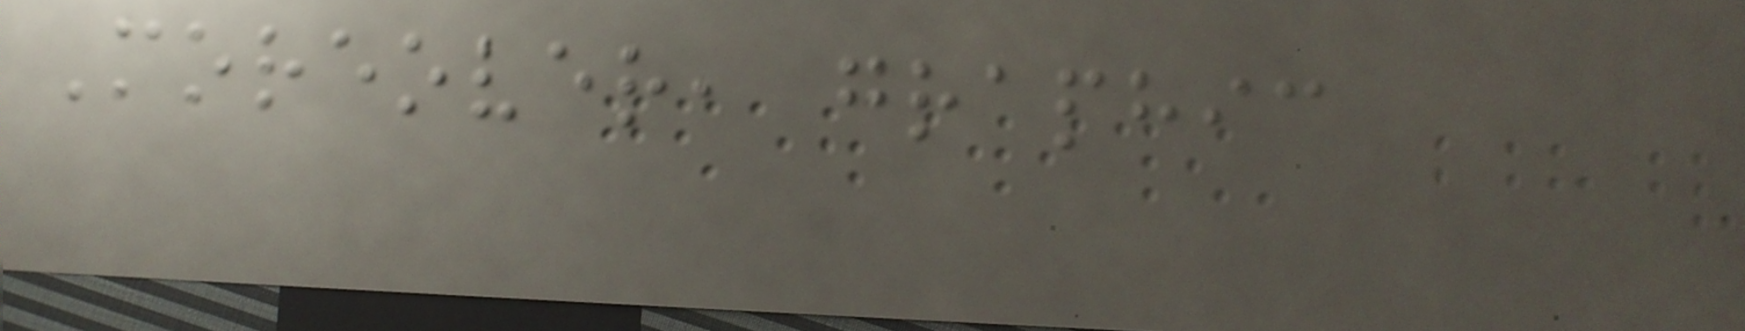Moreover, graphic
